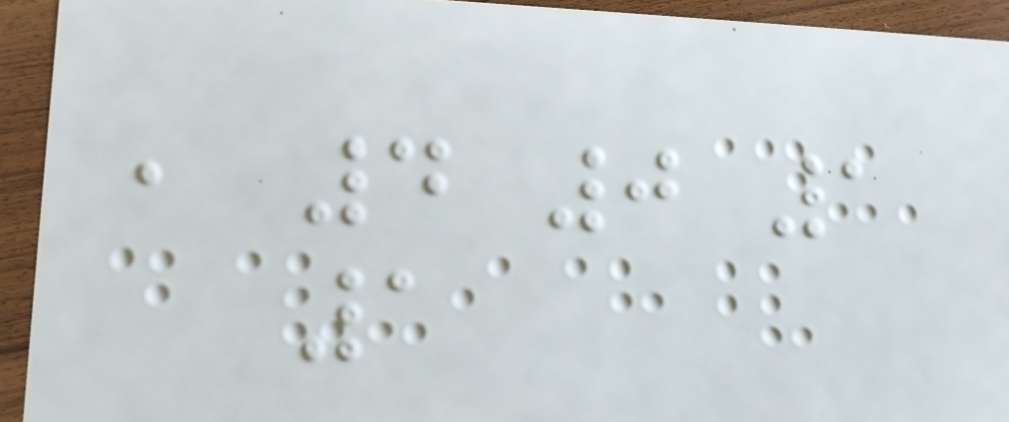, 4 0 1
1
